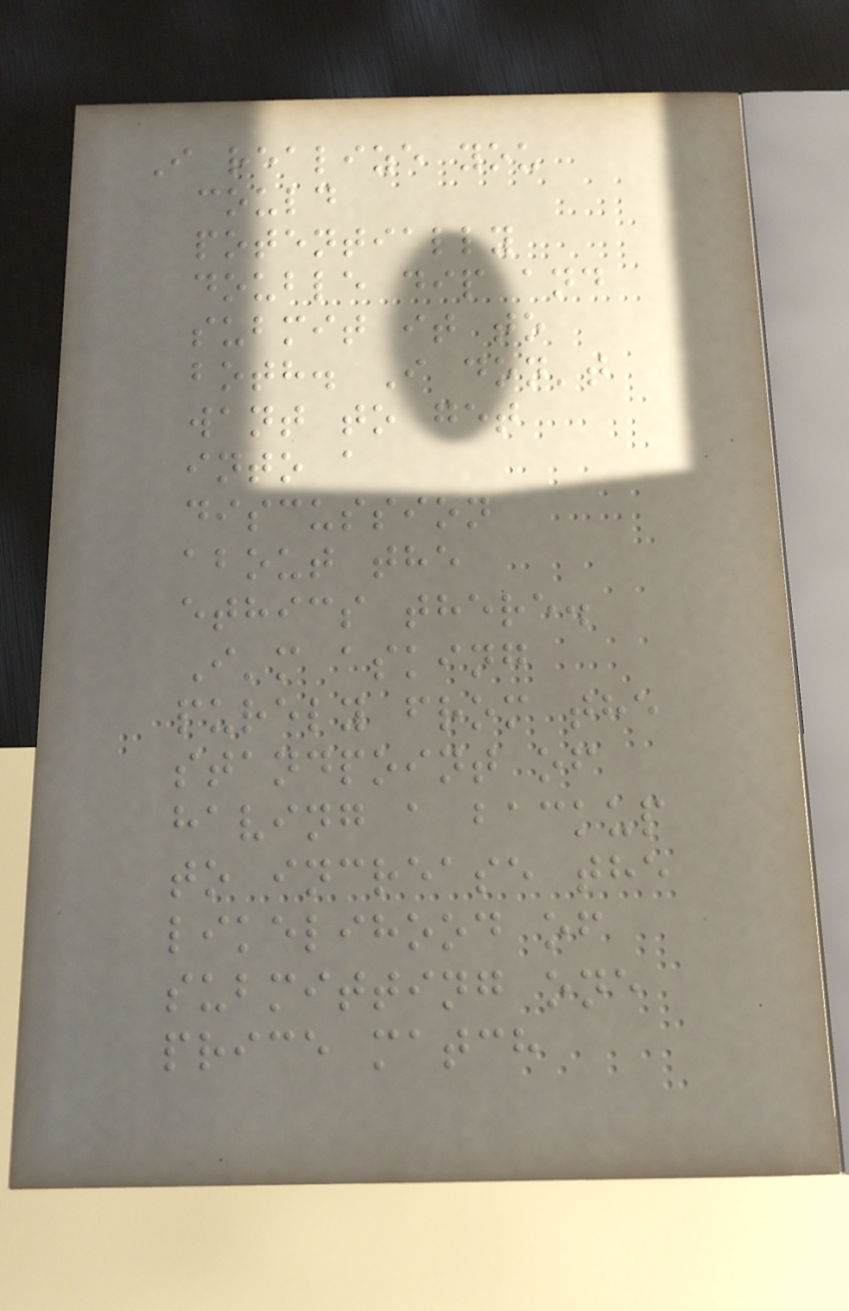I realize you
could
potentially
double dip and
submit it to
both. I don't
want to get
into a
discussion
about the
ethics there.
I'm asking
purely from the
standpoint of
having a backup
to increase the
likelihood of
submitting one
price match
